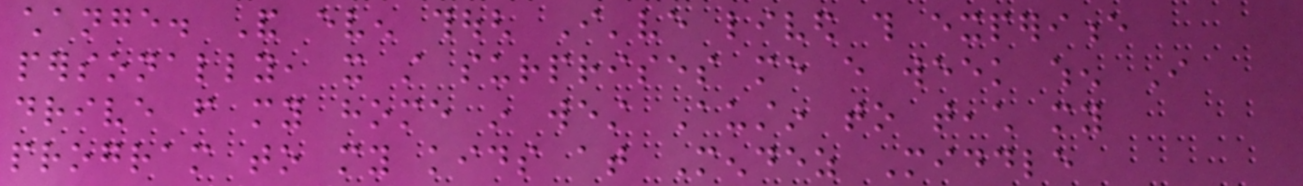change. And even though I've lived this experience
personally, it still surprises me every week when I
drive from my home in west Austin to teach my
program to my kids at Mendez Middle
